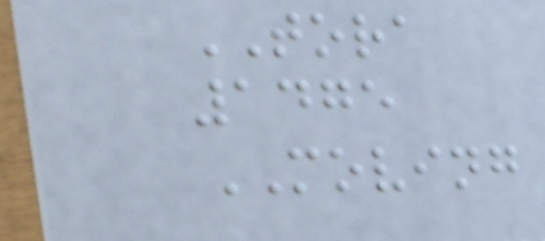TORA
1475
MOVING
